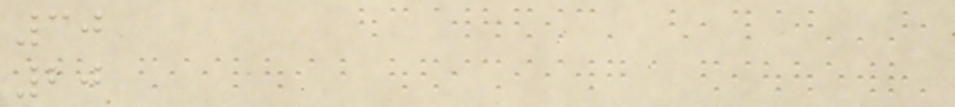30
20
